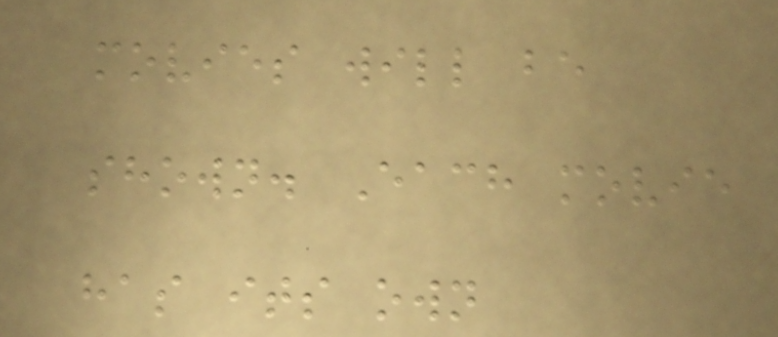movies will be
shown. Each movie
has its own
